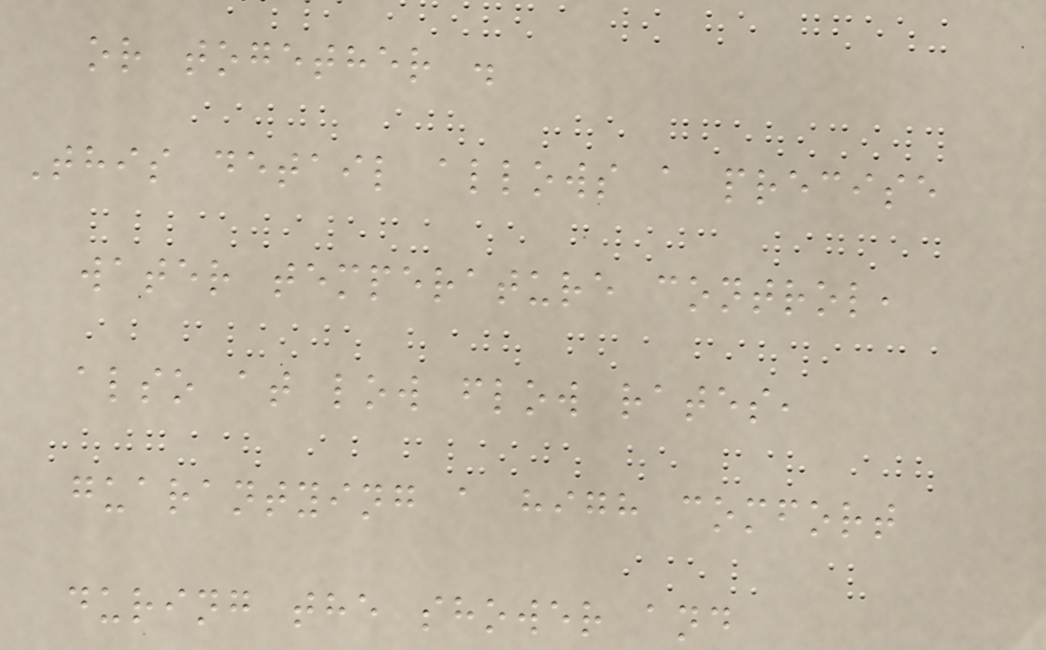or together .
This detail allows a precise
water temperature control,
also at low flow rates,
guarantying a high comfort
during the shower and
